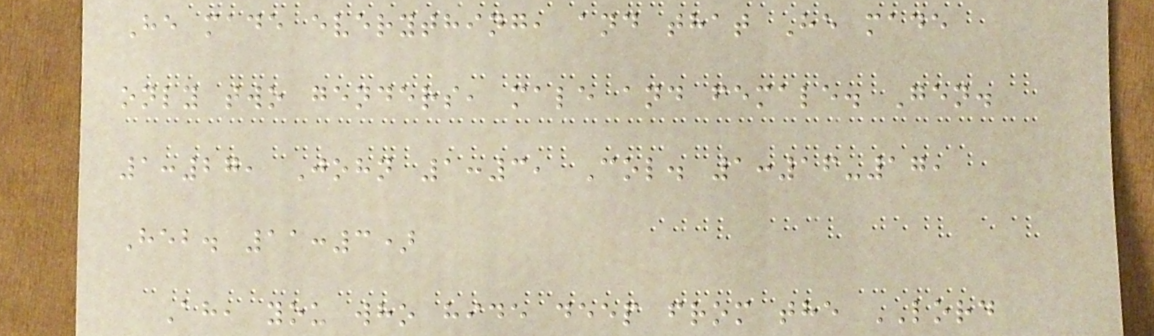He made everything, and that He made
only two genders, male and female. Gen.
1:27, John 1:3, Col. 1:16-17,
Heb. 11:3)
Ah, you who hide deep from the LORD
